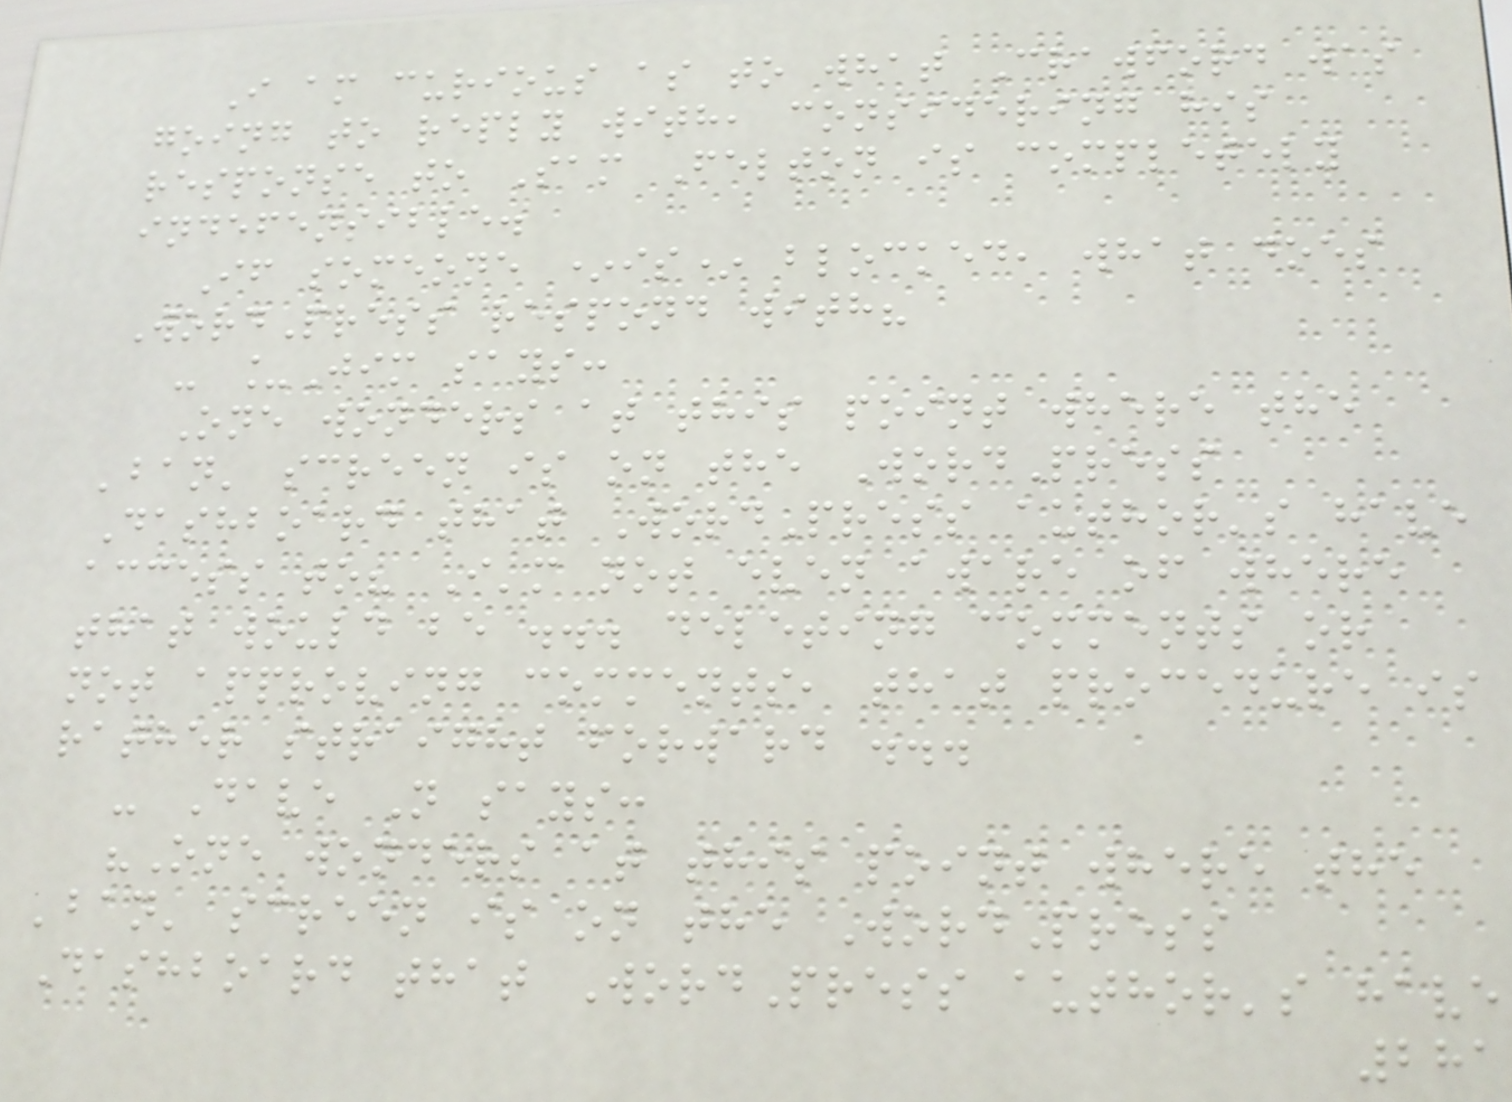I am curious as to what Crawford was
going to reply with, considering his
response to Sam Felton is completely
indefensible.
If someone *is* blocked, what does
WordPress respond with?
- _Jim says:
One wonders at this point where the
'ban' screen is on the WordPress
Dashboard that WordPress author's have
access to? I'm not even aware of where
that would be ... deleting comments or
not approving comments, that procedure is
rather straight forward ...
- Dave N says:
"One wonders at this point where the
'ban' screen is on the WordPress
Dashboard that WordPress author's have
281
